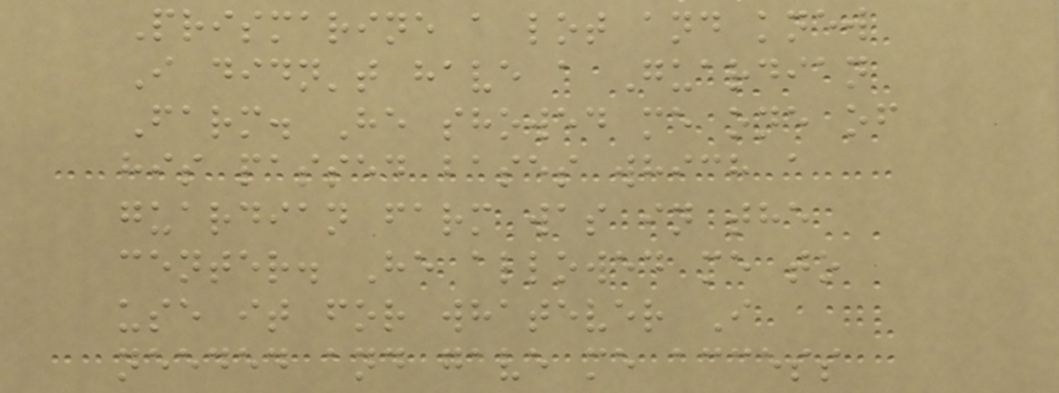Prismarine a lot and knew
I didn't have a Guardian
Farm. He showed me one of
his passed bases which a
guardian farm was in the
center. He allowed me to
use it for whatever I
needed and gave me access
